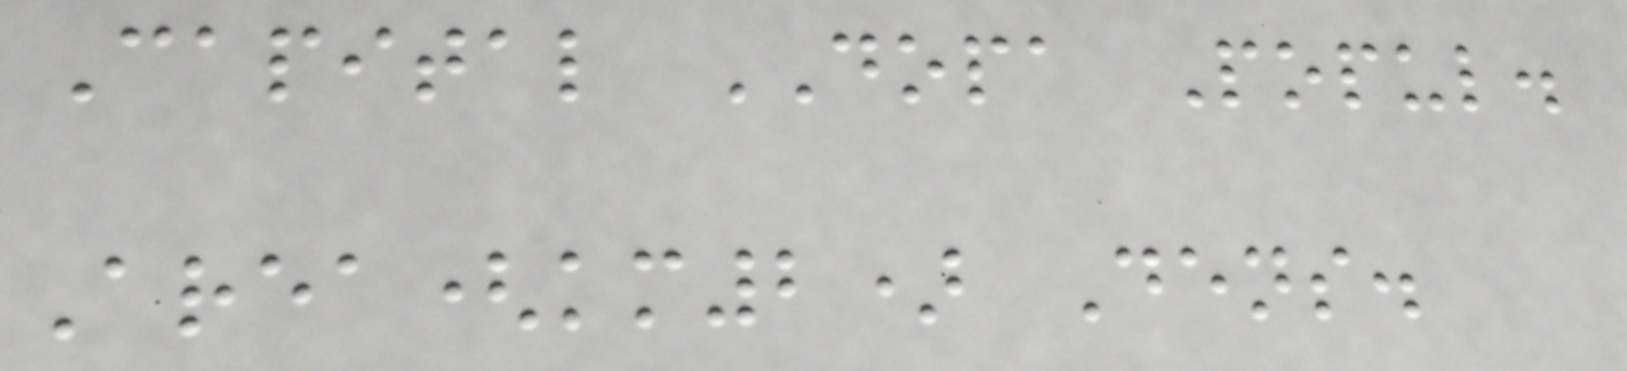Capital DOPA Popul.
Area(km2) Dens.
